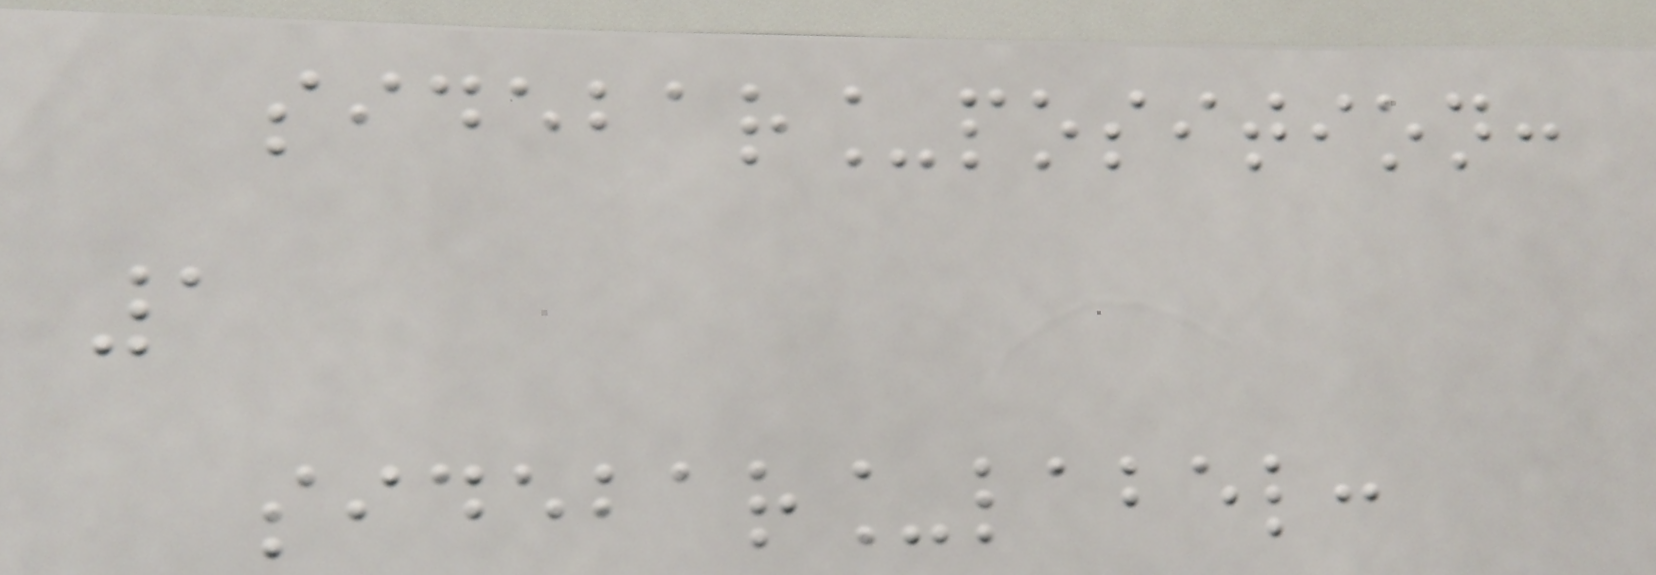sidebar_position:
1
sidebar_label:
